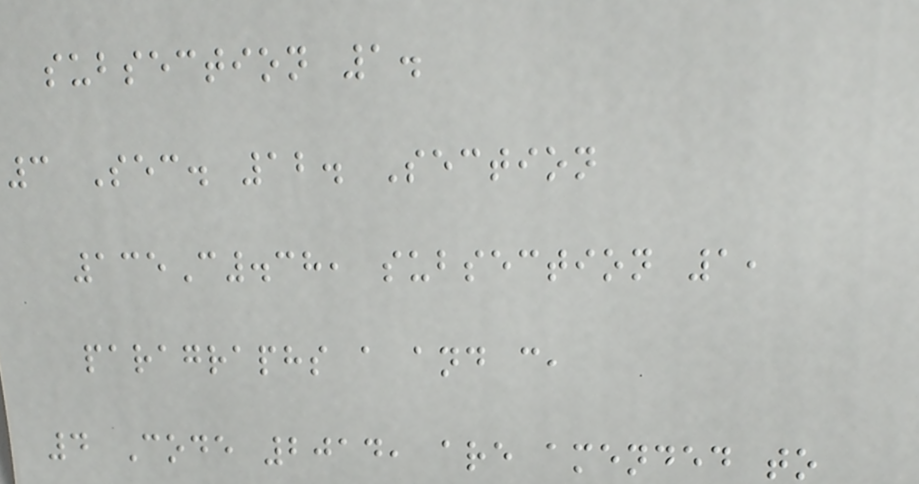subsection 1.
3 Sec. 12. Section
135C.38, subsection 1,
paragraphs a and c,
4 Code 2014, are amended to
